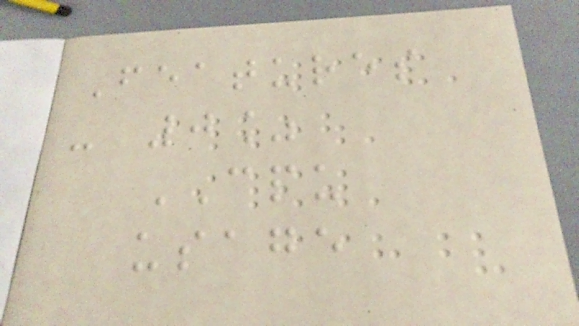Features
- 0%
CPU
usage
